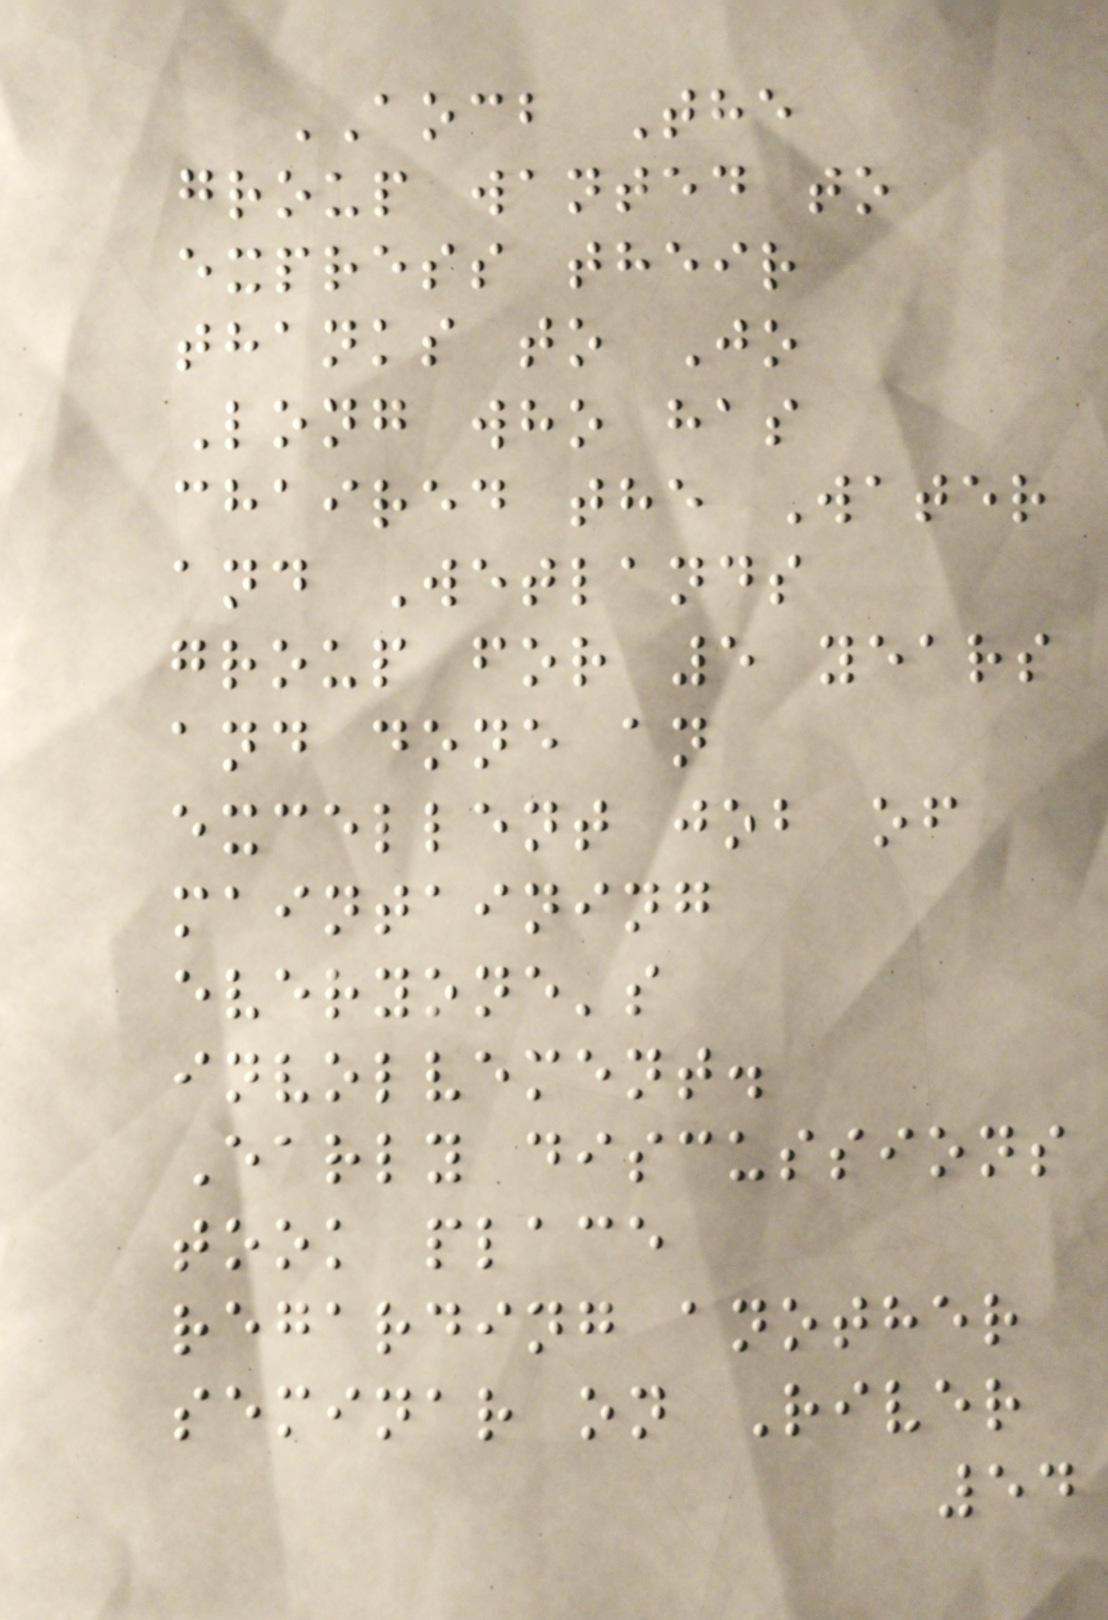AOCB The
group wanted to
express their
thanks to Jo
Long who has
chaired the Water
and Wetlands
group for 5 years
and done an
excellent job of
maintaining
everyone's
involvement.
Early discussions
took place
regarding another
seminar on River
54
